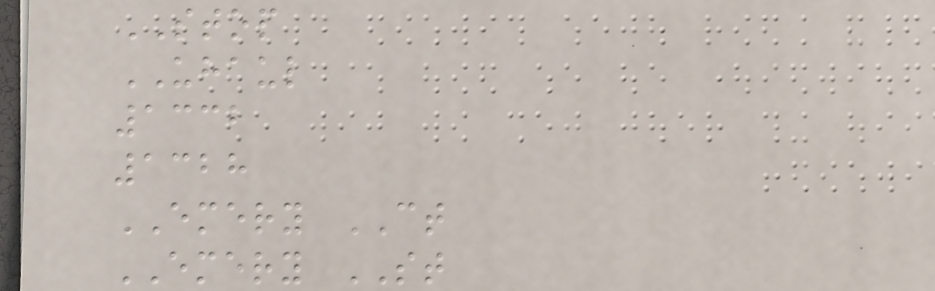STOP
UHAUL
1332
1328
EMERY CT
EMERY ST
